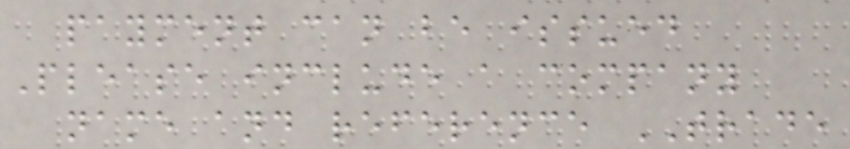payment can be issued
Please include a company
name and reference TRADE
